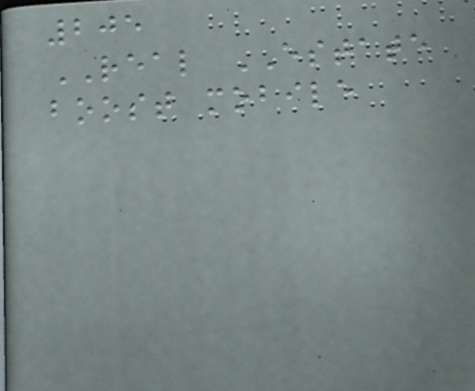205
REAL ESTATE
boost mobile
